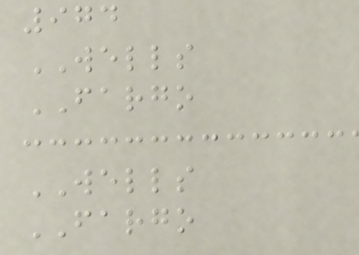974
WELLS
FARGO
WELLS
FARGO
